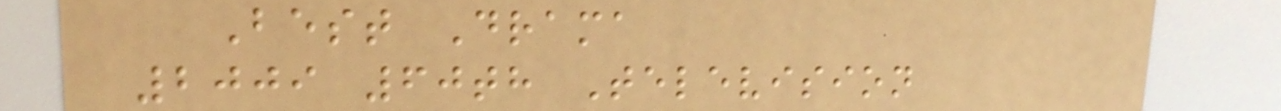Best Drama
2009 60th Television
